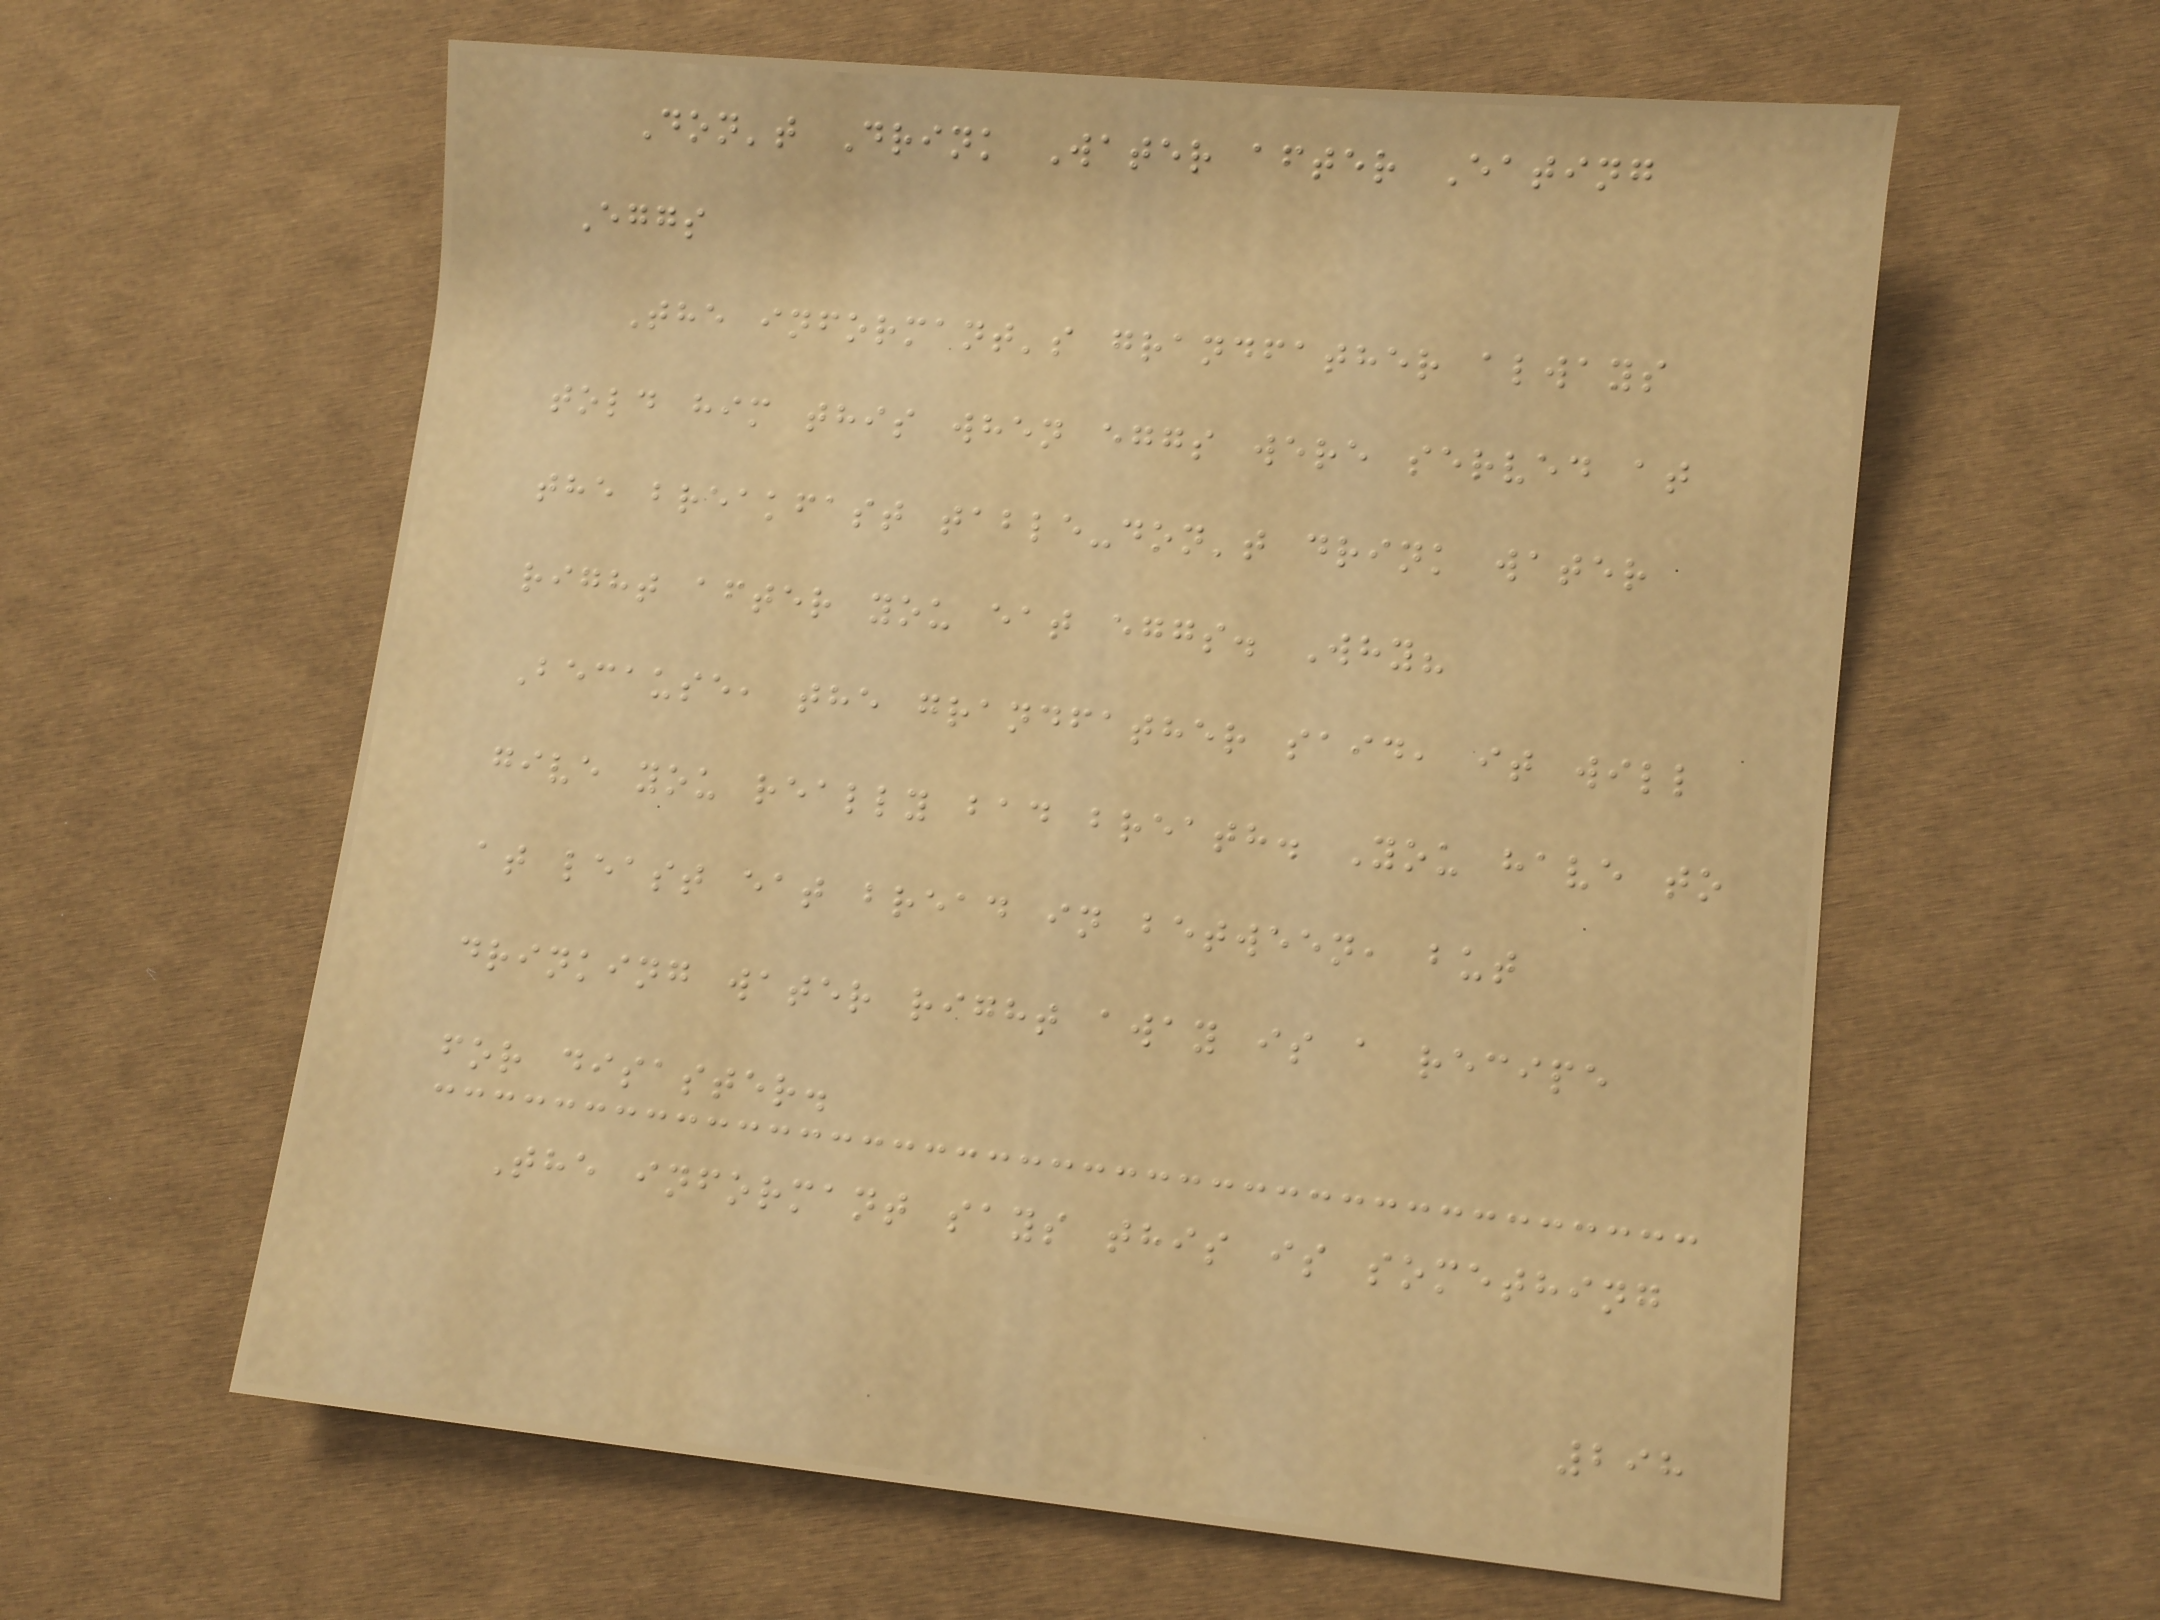Don't Drink Water after Eating
Eggs
The informant's grandfather always
told him this when eggs were served at
the breakfast table-don't drink water
right after you eat eggs. Why?
Because, the grandfather said, it will
give you really bad breath. You have to
at least eat bread in between, but
drinking water right away is a recipe
for disaster.
The informant says this is something
298
